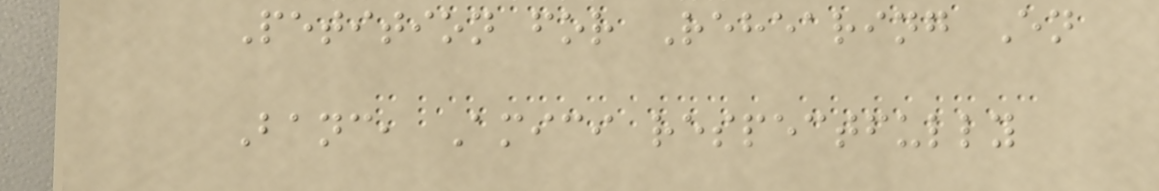Petition for Rehearing En
Banc, Amici respectfully
